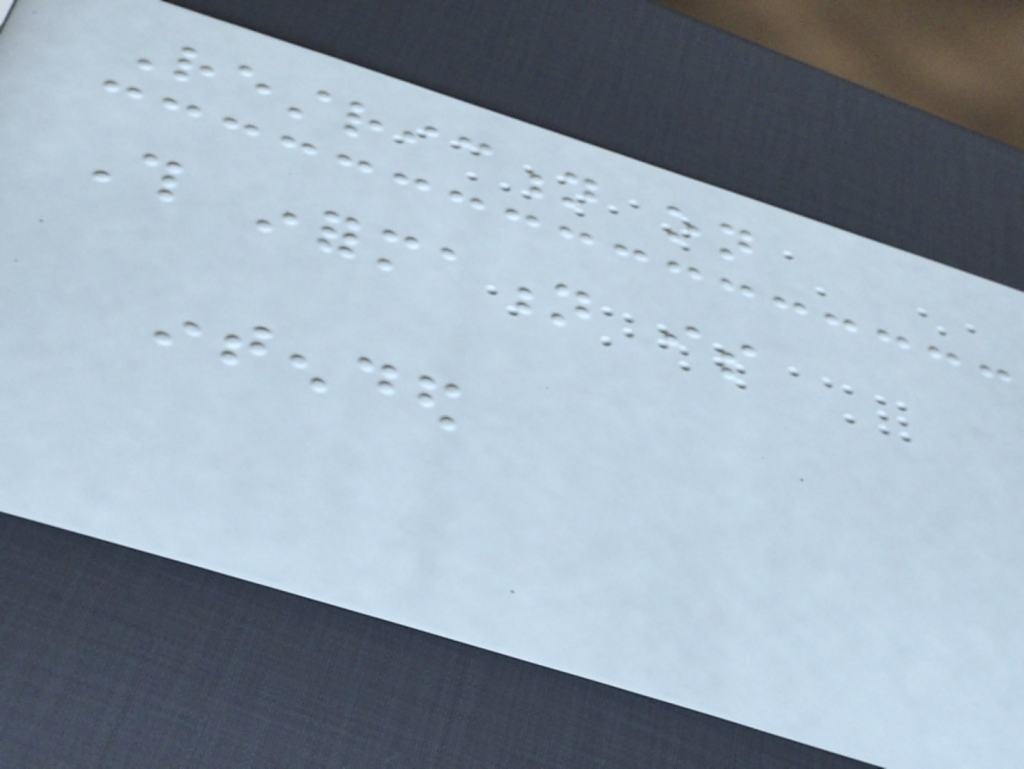Restriction on
This information is
intended
